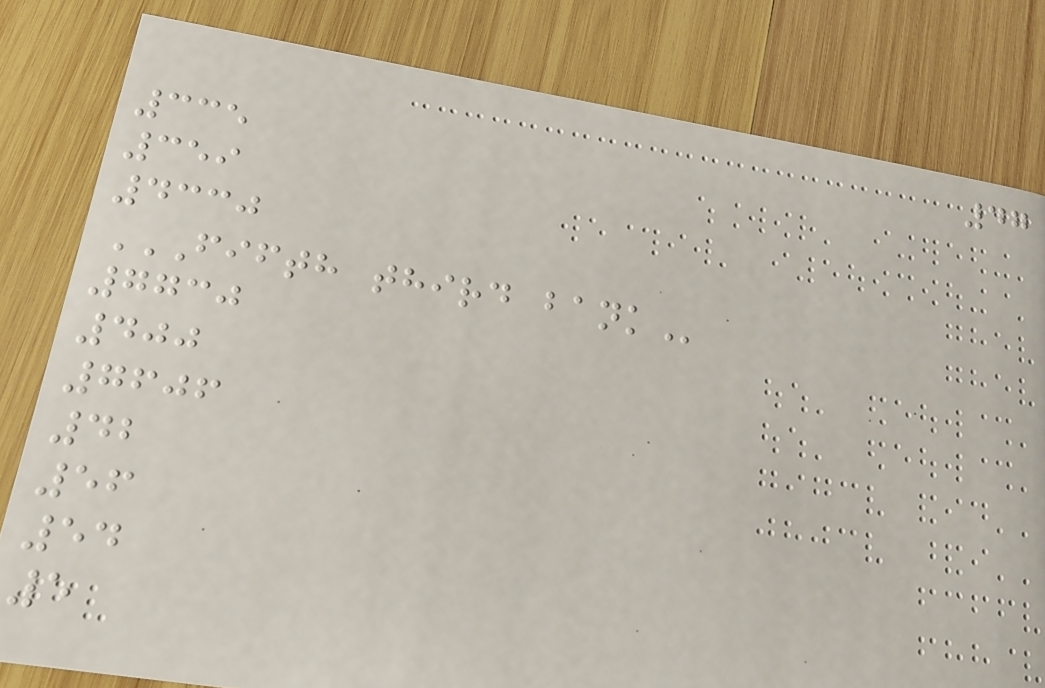47
335
359
4330
FIFTH THIRD BANK
7730
400
7606
42
56
54
5
